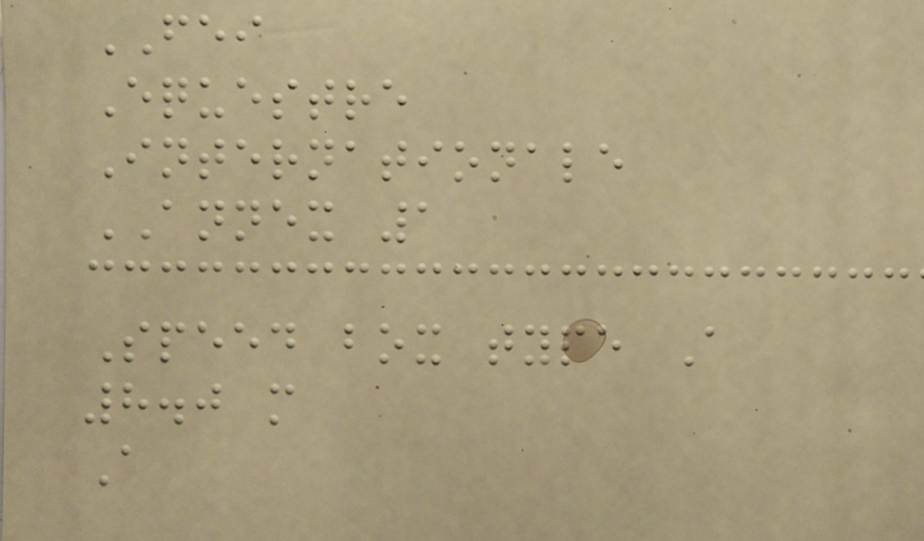FEI
Equestre
Internationale
ANNEX 1
Speed box type A
8.0 m
A
